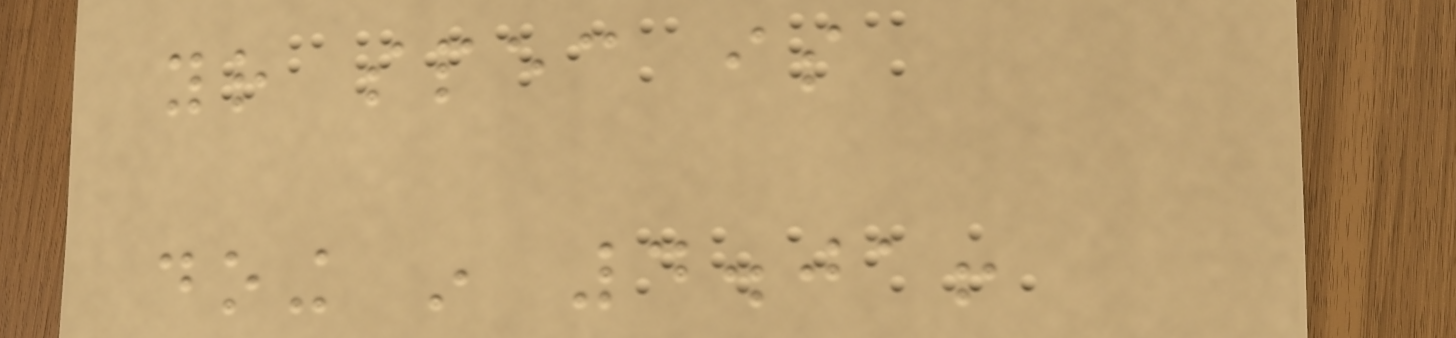your spec is
doing in 4.01!
